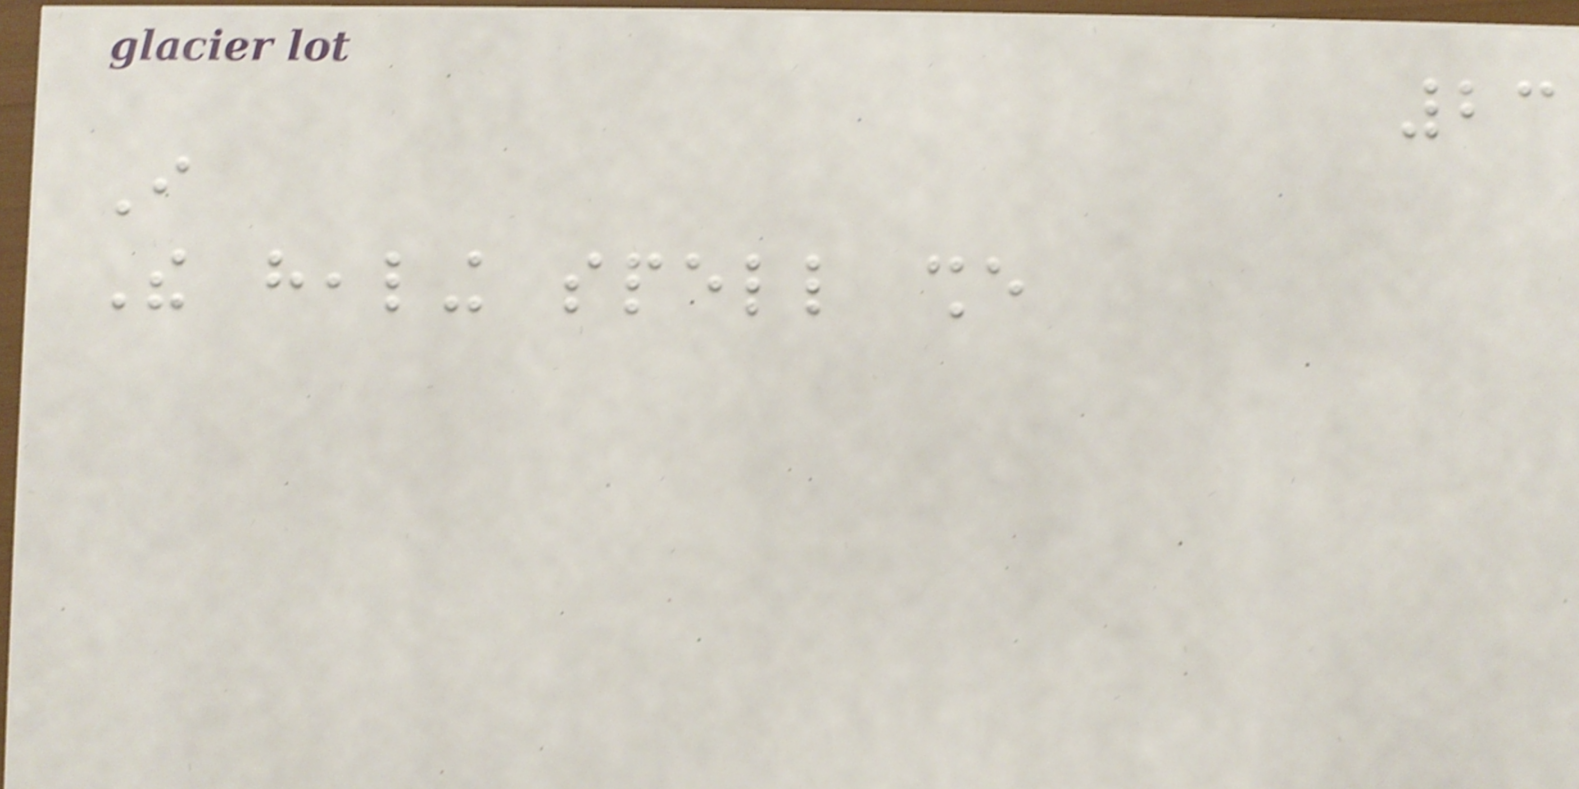23
I
The healing spell she
